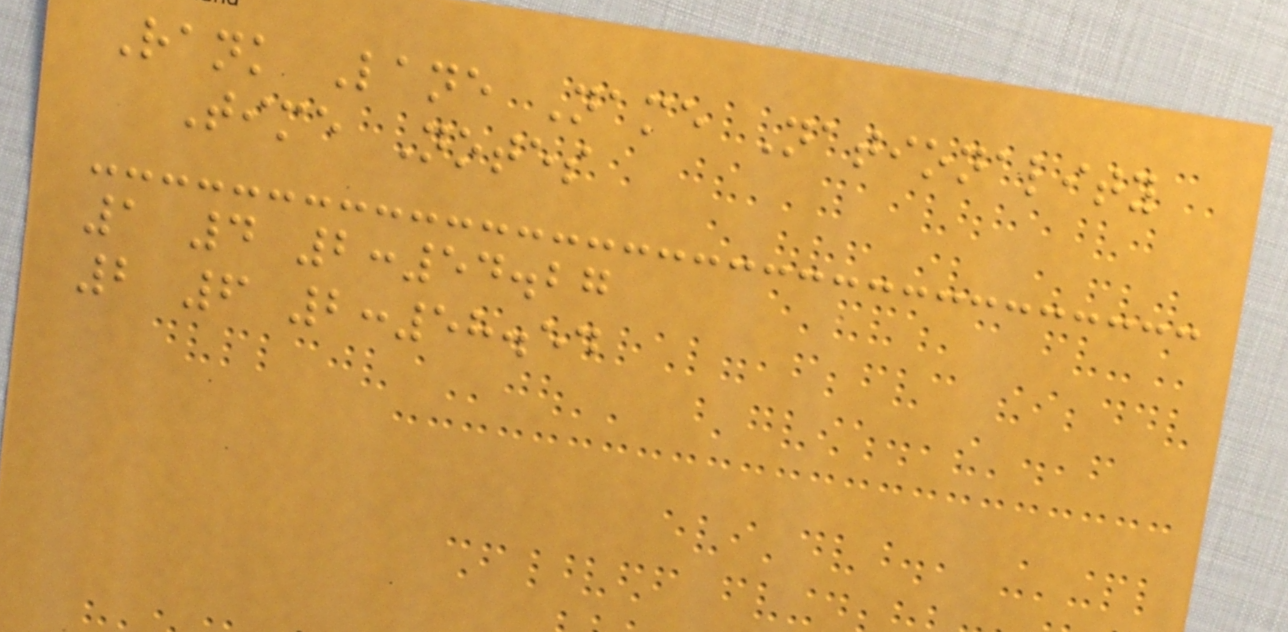Rank Lane Name Nationality
Time Notes
1 4 2:54.27
2 6 2:58.54
